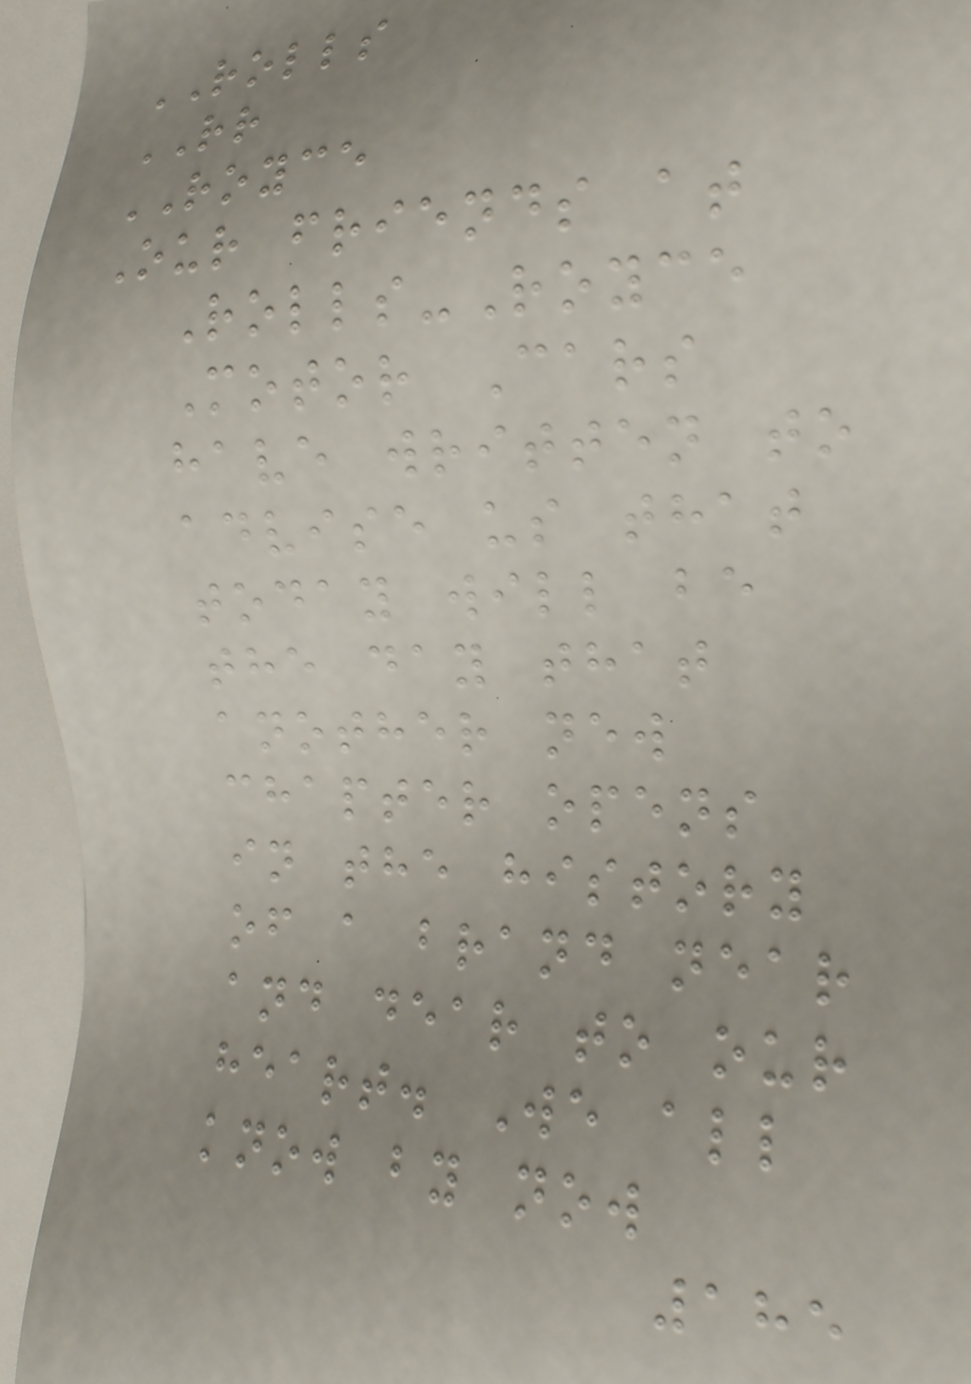ROLLS
RR
ROYCE
Our friends at
Rolls-Royce
Motor Cars
have written to
advise us that
today will be
the day that
another new
chapter opens
in the history
of a brand near
and dear to our
heart. We all
know by now
185
